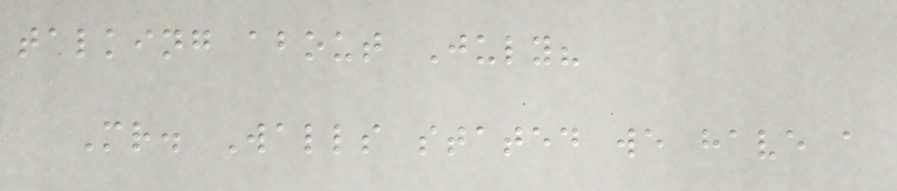talking about July?
Mr. Walls stated we have a
